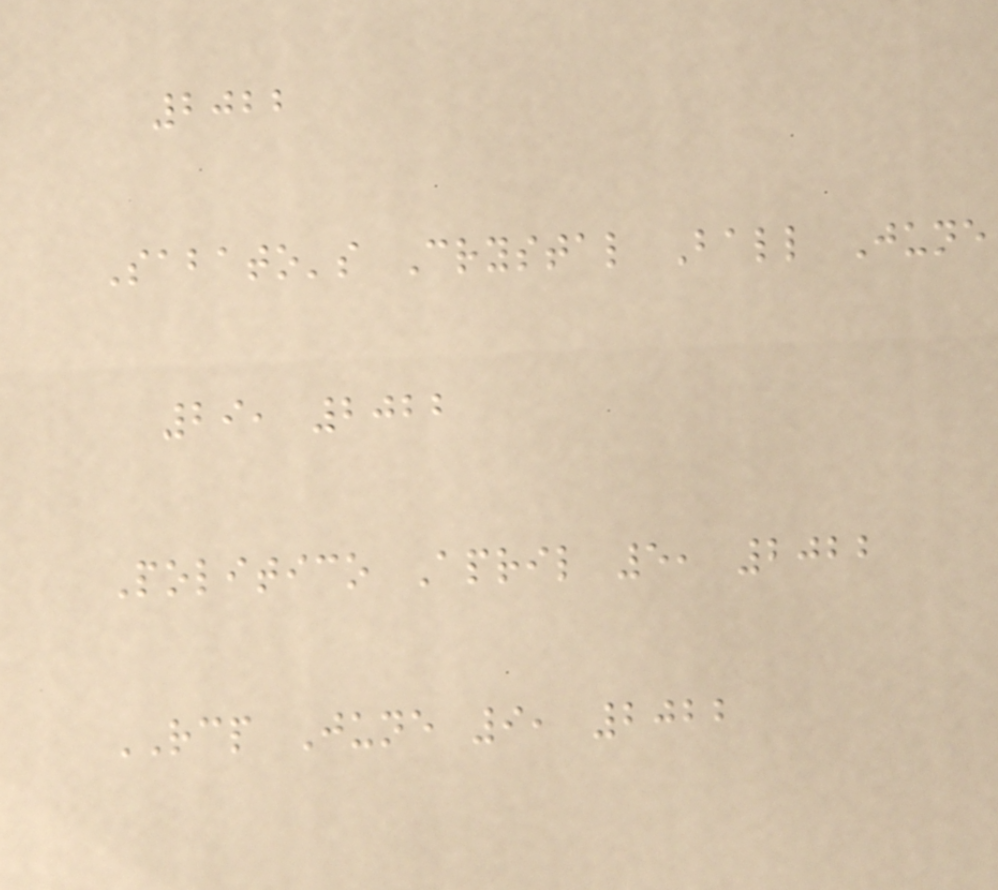2022
Sabato's Crystal Ball June
29, 2022
Politico April 5, 2022
RCP June 9, 2022
